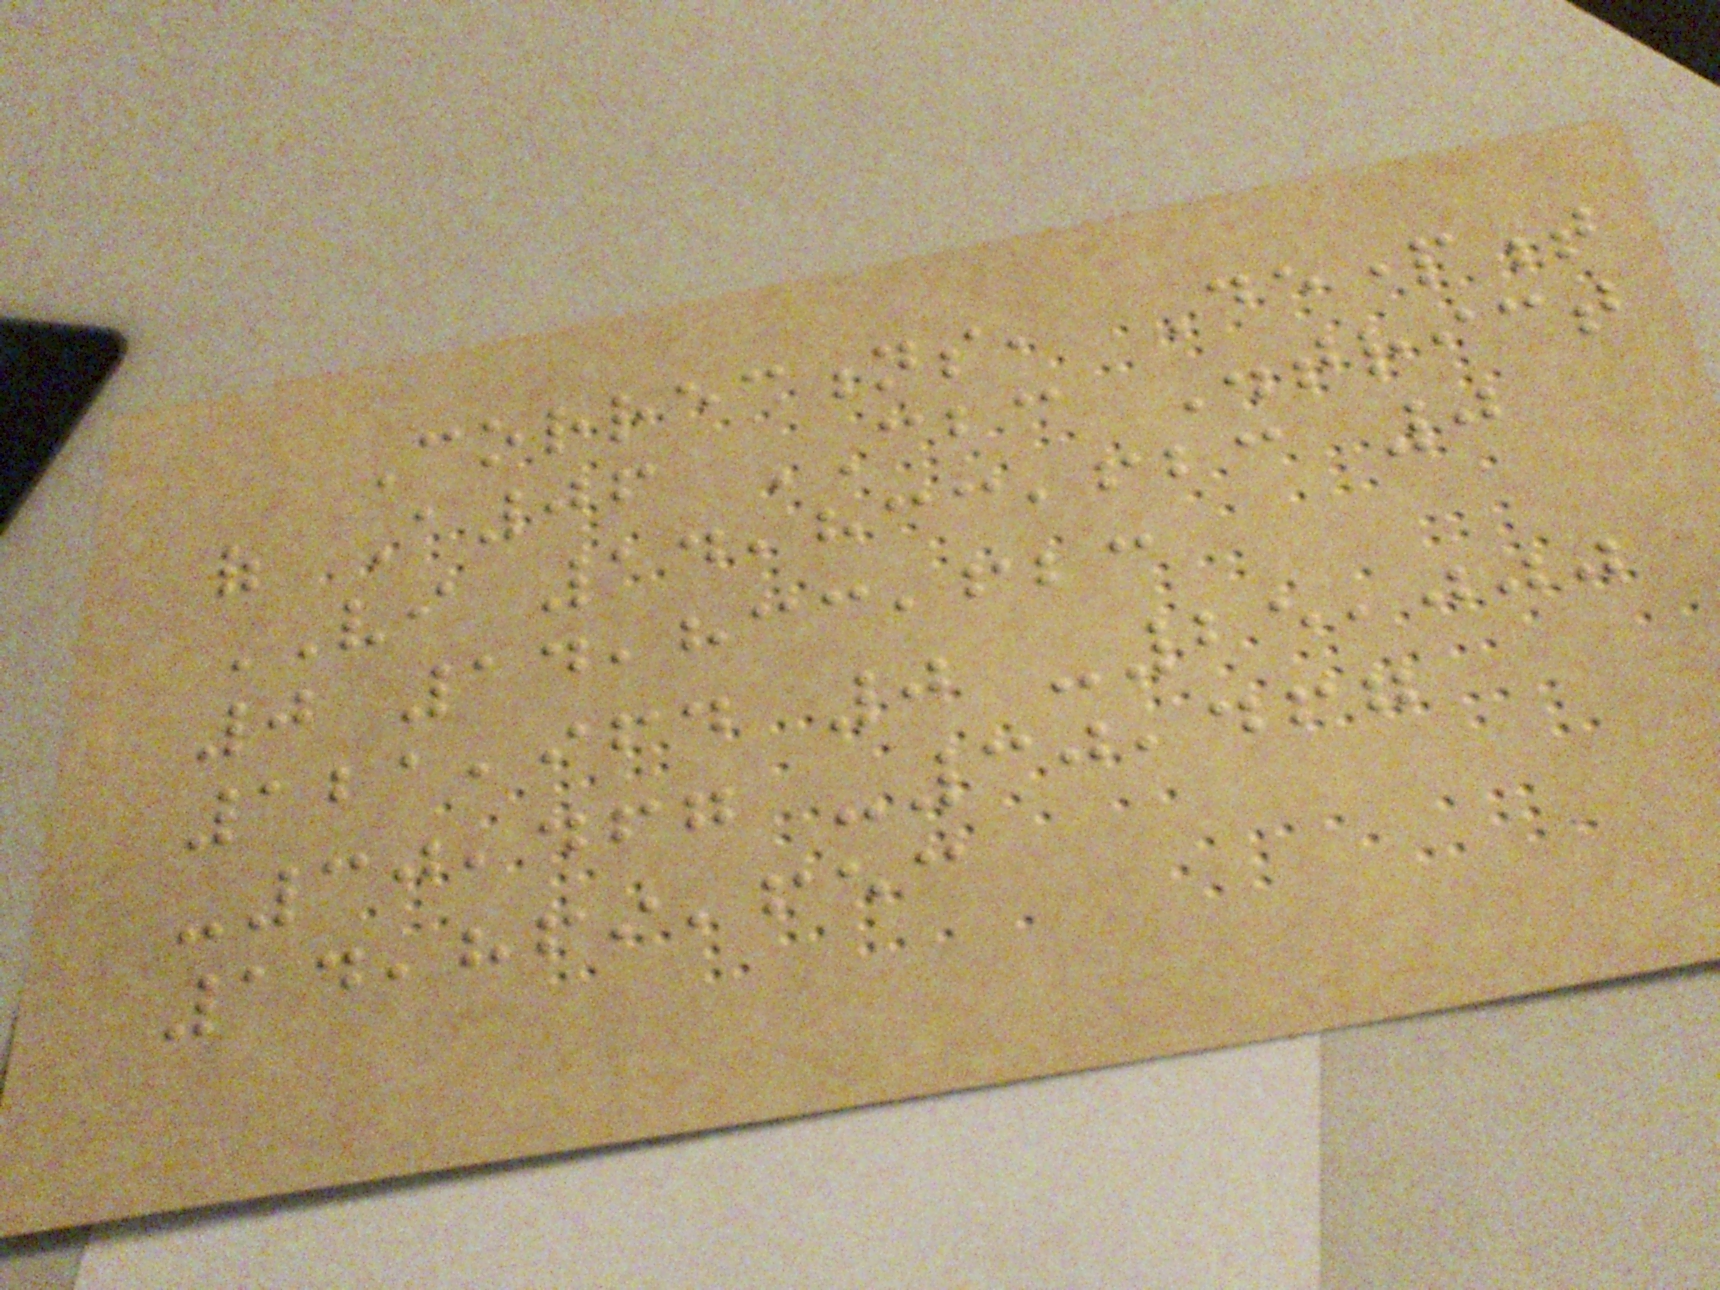Corrections, Department
of A06 CBC District
VI 14,833,623 0
0 14,833,623
121,964 0 -25,000
-30,467 -30,467
14,869,653
